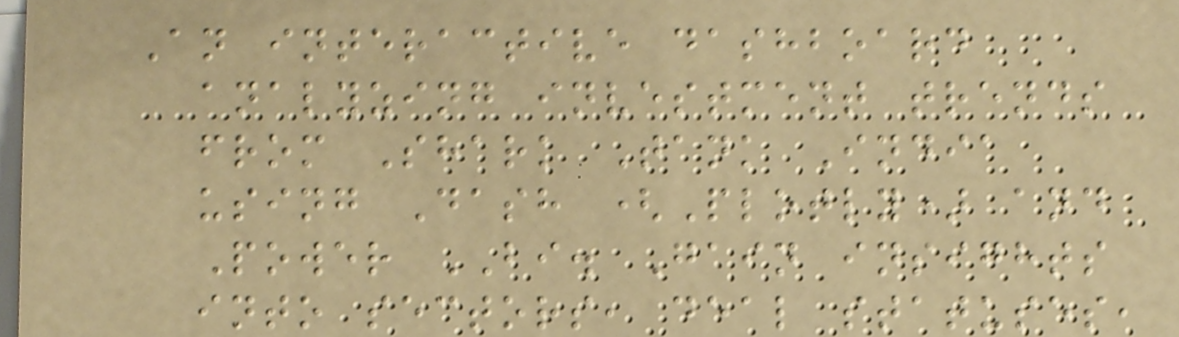An interactive dashboard
analyzing investment trends
from Shark Tank India
using Dash (Plotly) and
Power BI. Gain insights
into sectors, deal statuses,
